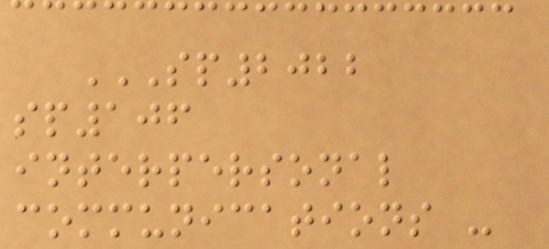SP2022
SP106
INTERPERSONAL
COMMUNICATIONS -
